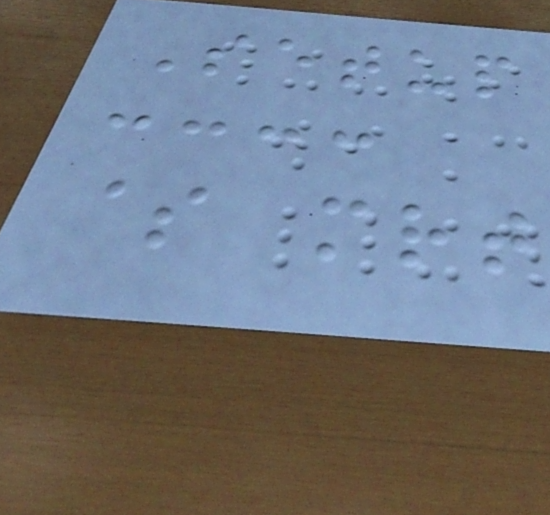Setup
$ mrt
